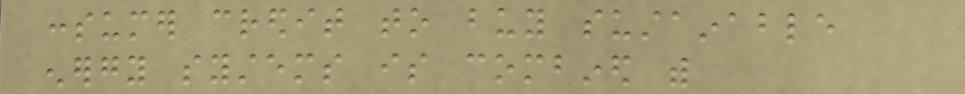consumer credit to buy sustainable
energy systems is combined with
